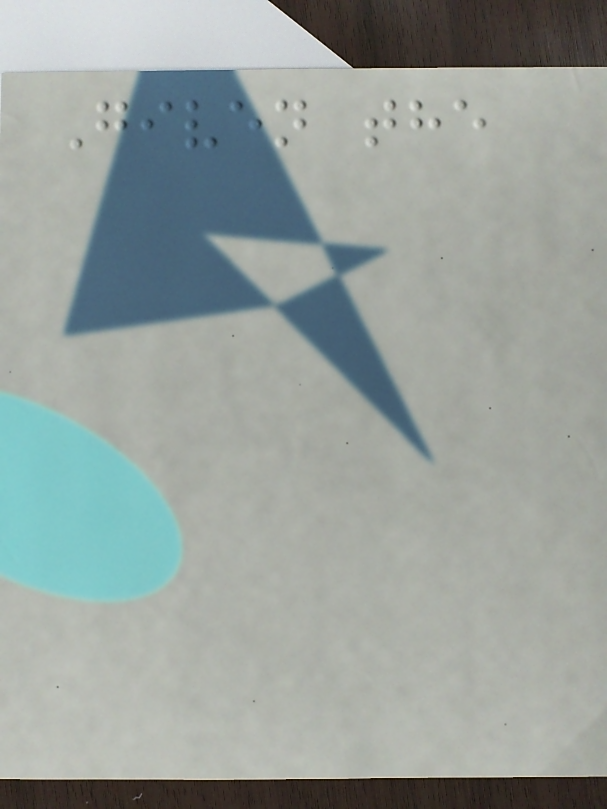Given the
